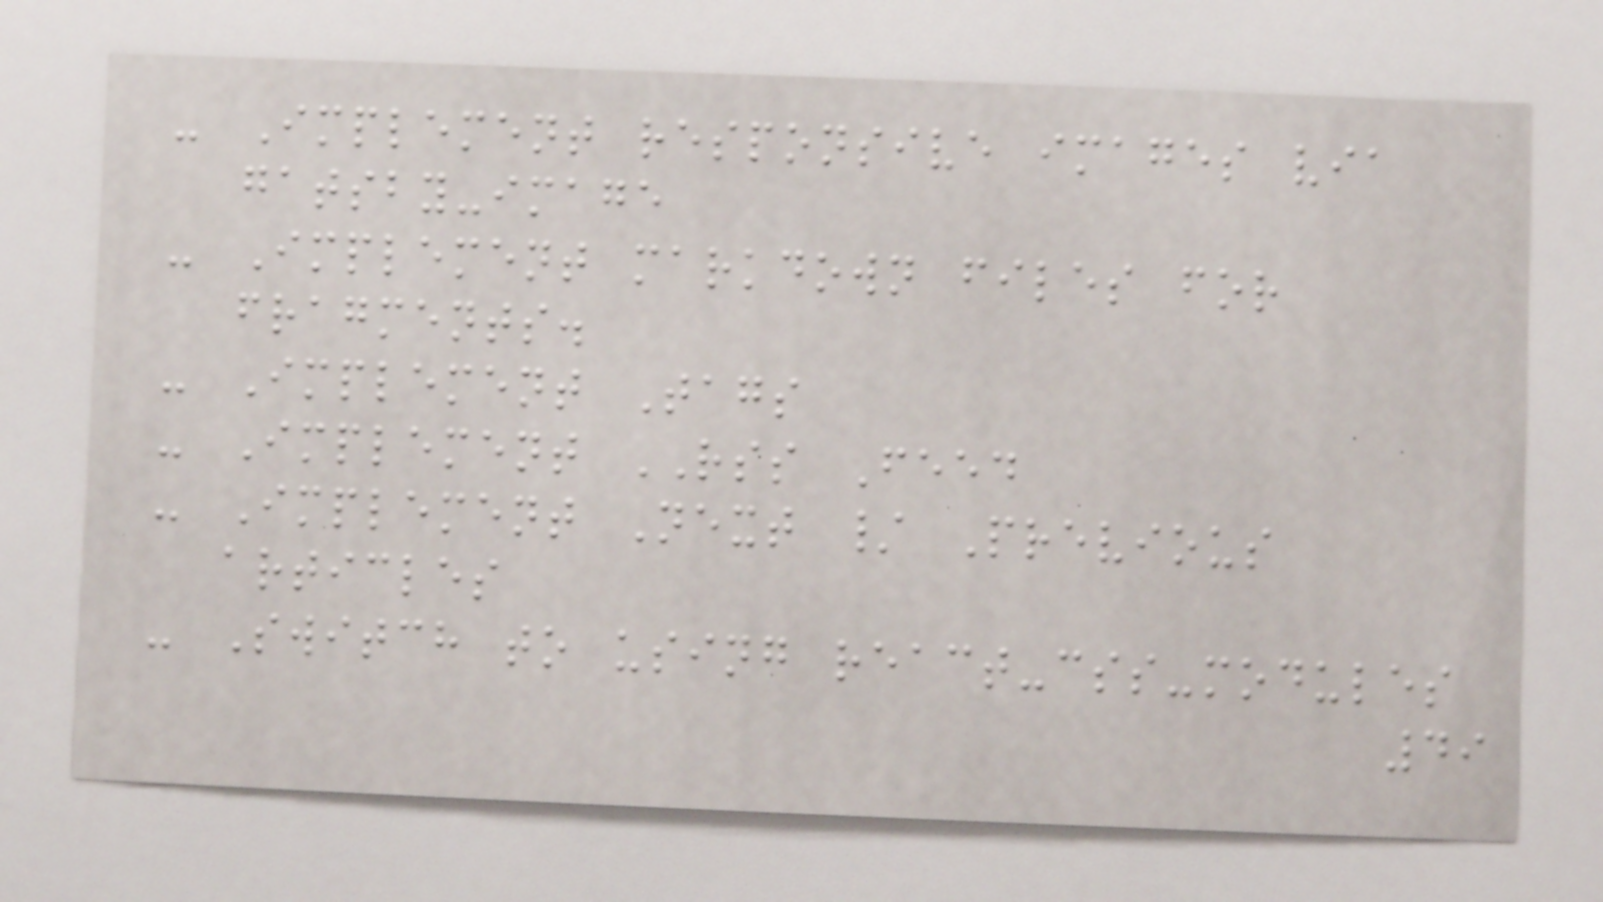- Implement responsive images via
gatsby-image
- Implement markdown files for
fragments.
- Implement Tags
- Implement RSS Feed
- Implement Next / Previous
articles
- Switch to using react-css-modules
49
